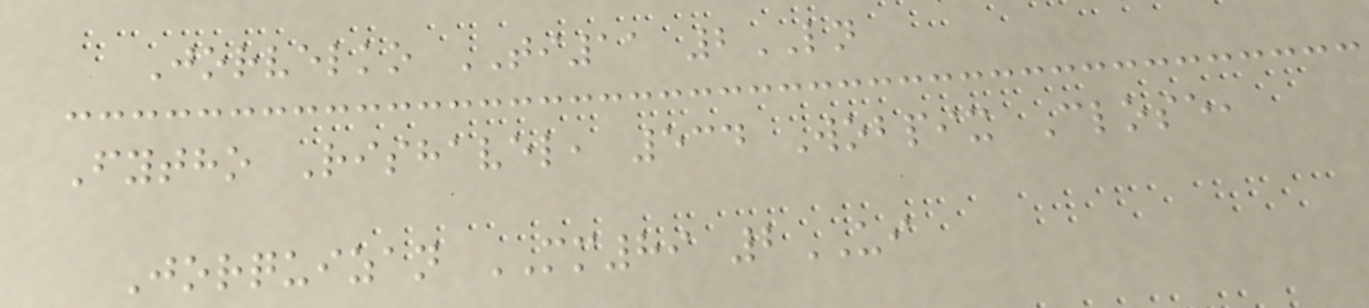Jorvelko TI11 2LN
Fytho Rishavel, 534 Wobpix Close,
Jorquizan MM89 2UI
